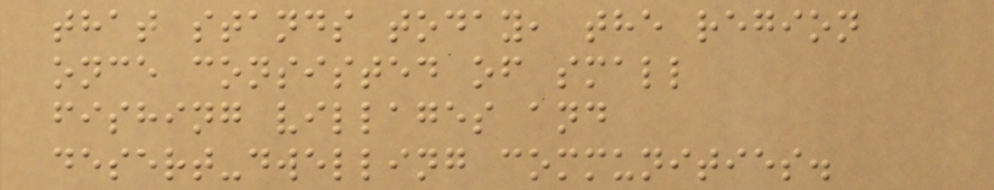that stands today, the region
once consisted of small
fishing villages and
desert-dwelling communities.
